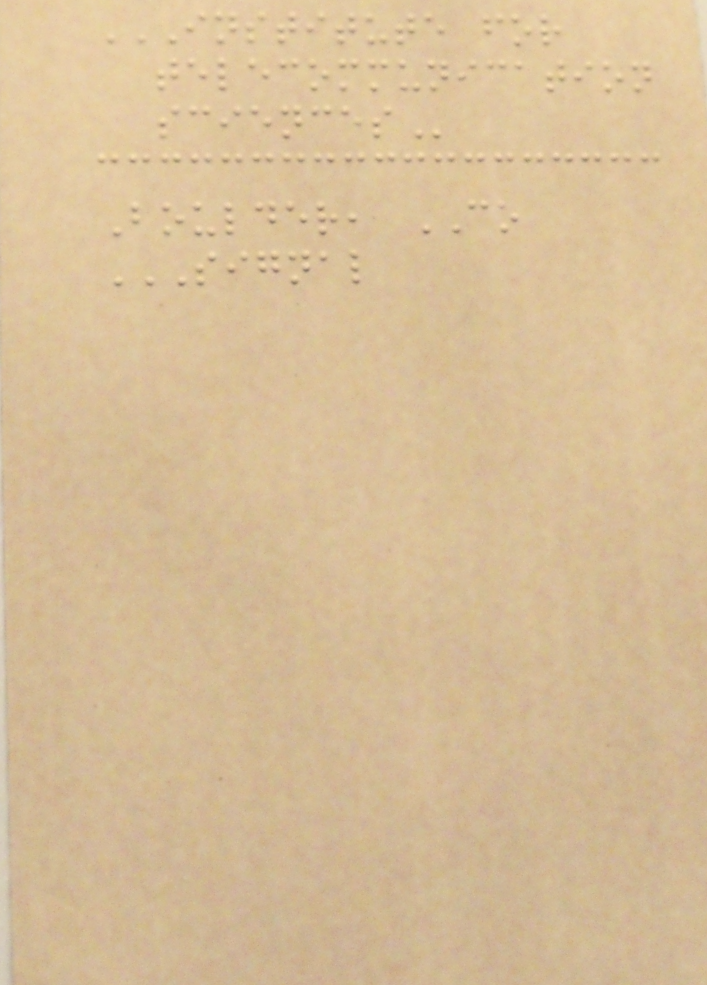INSTITUTE FOR
TELECOMMUNICATION
SCIENCES
Boulder, CO
SIGNAL
